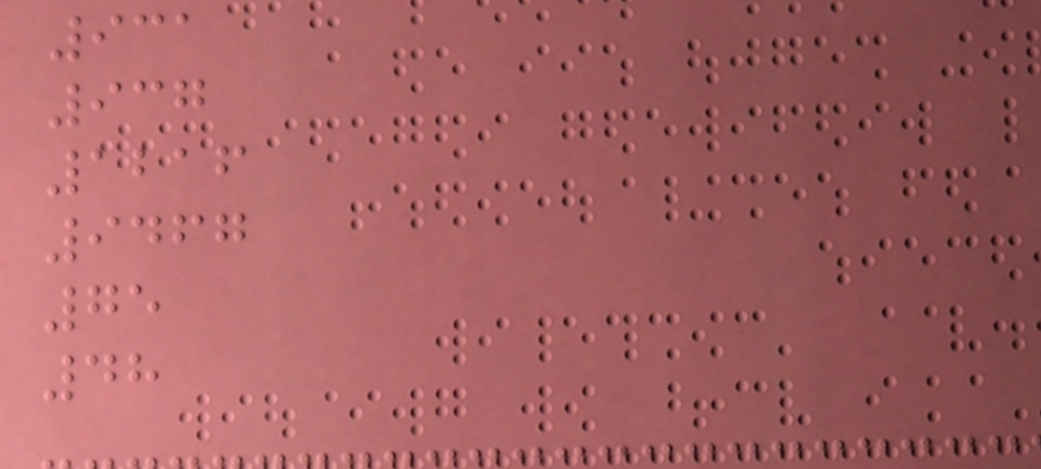931
937
1216
9467
75
48
